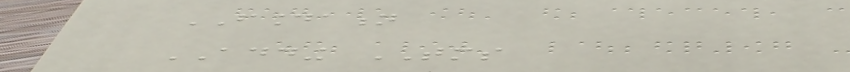FOUNDATION
ADDING TOMORROWS
